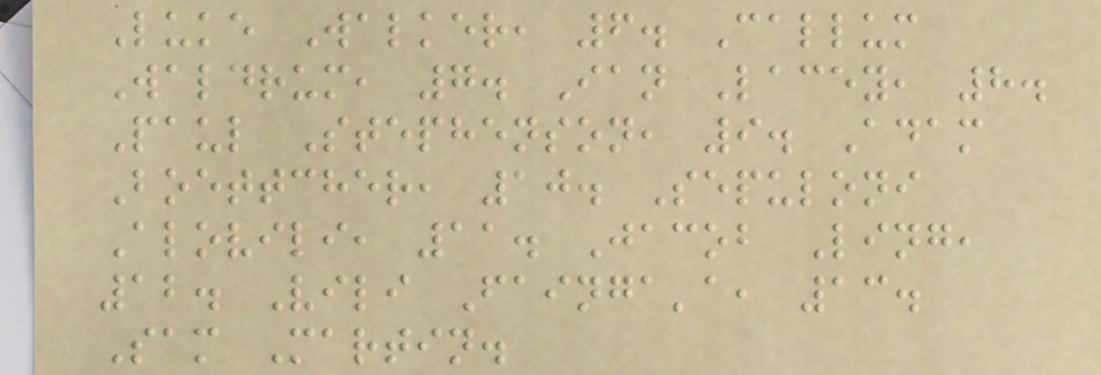Luke Walker, 6. Callum
Waldrum, 7. Ian Lacey, 8.
Paul Stephenson, 9. Adam
Boettcher, 10. Sepuloni
Alovili, 11. Jacob Ling,
12. Vili Fainga'a, 13.
Sam Martin.
